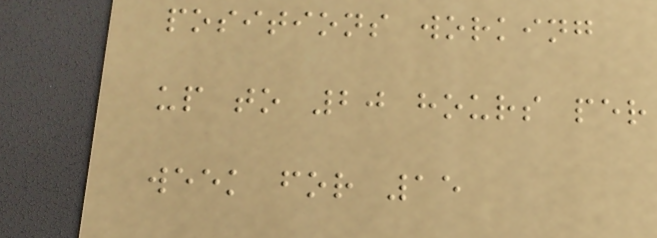positions working
up to 20 hours per
week for 15
